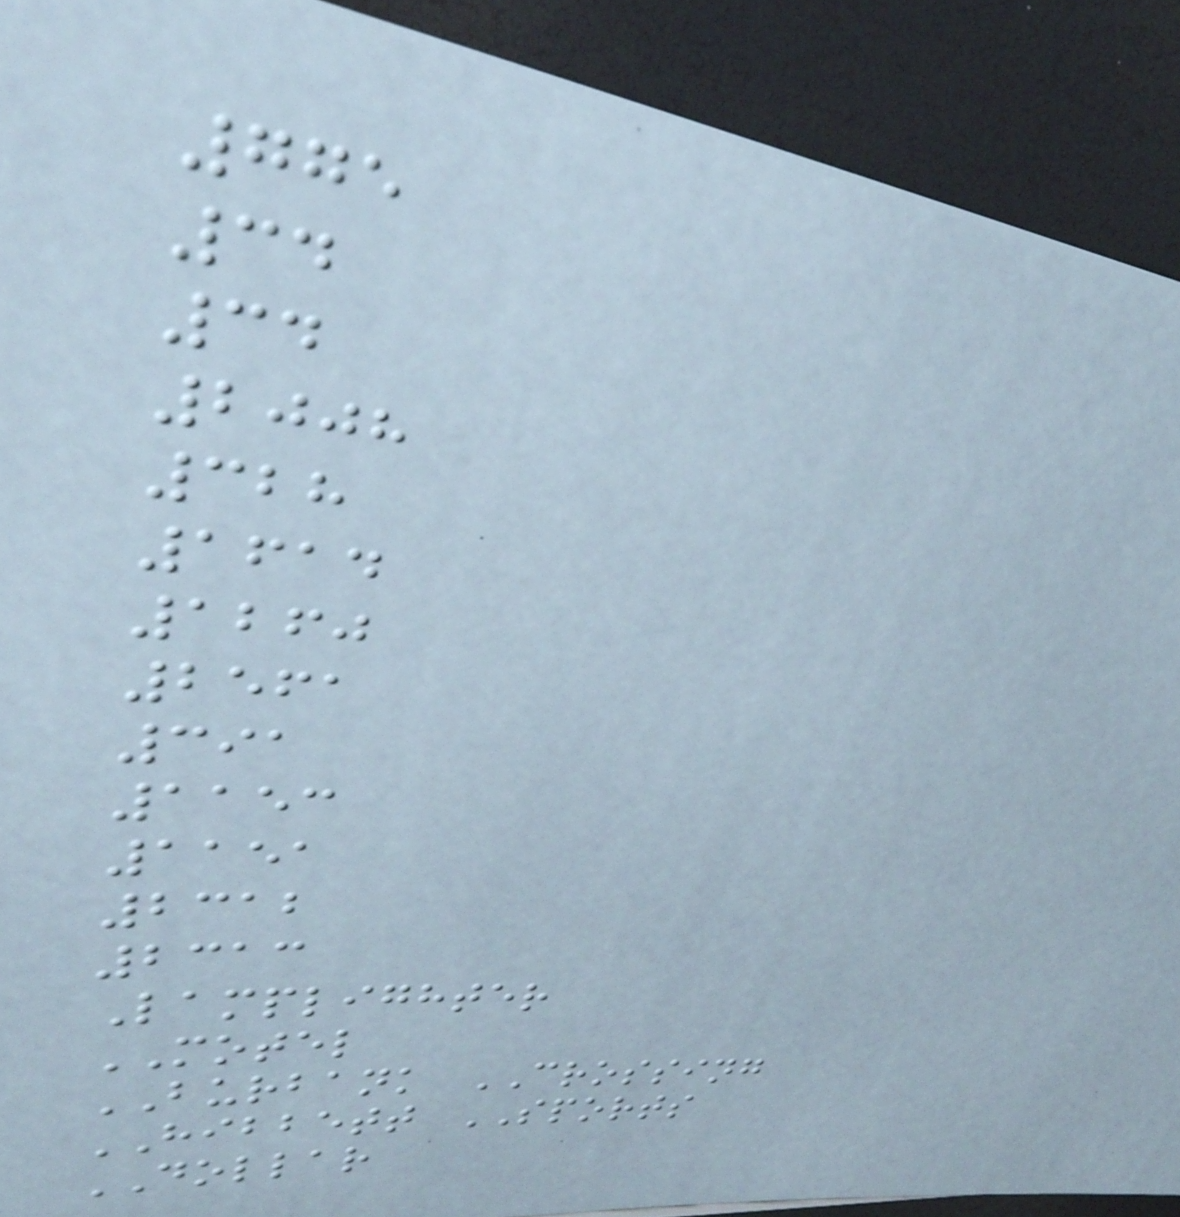775
34
34
2008
328
1614
1260
2561
391
1153
1151
2312
2313
Lamplighter
MOTEL
BURBANK CROSSING
HIBBETT SPORTS
DOLLAR
